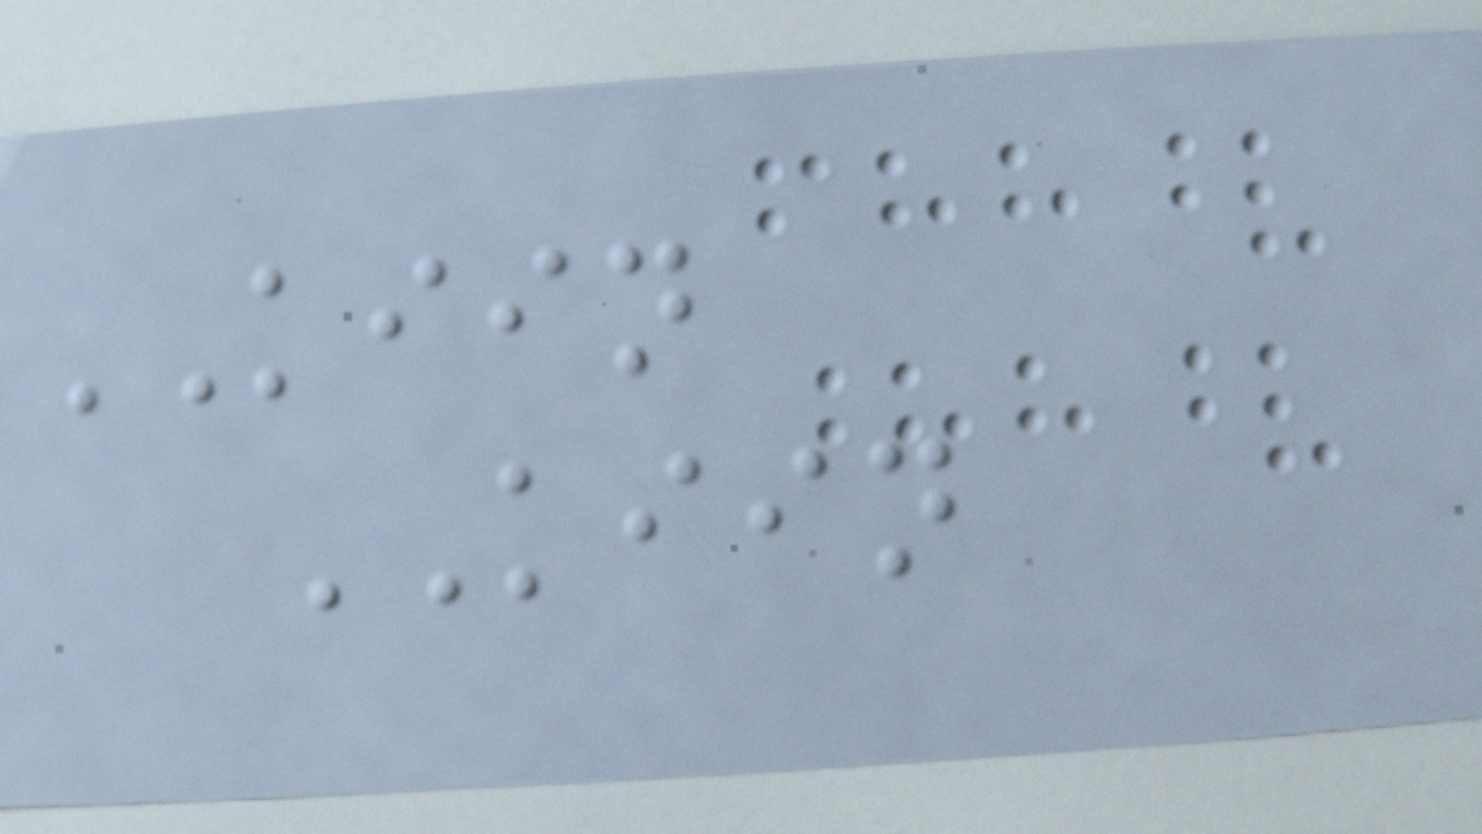KIIN
KIIN
